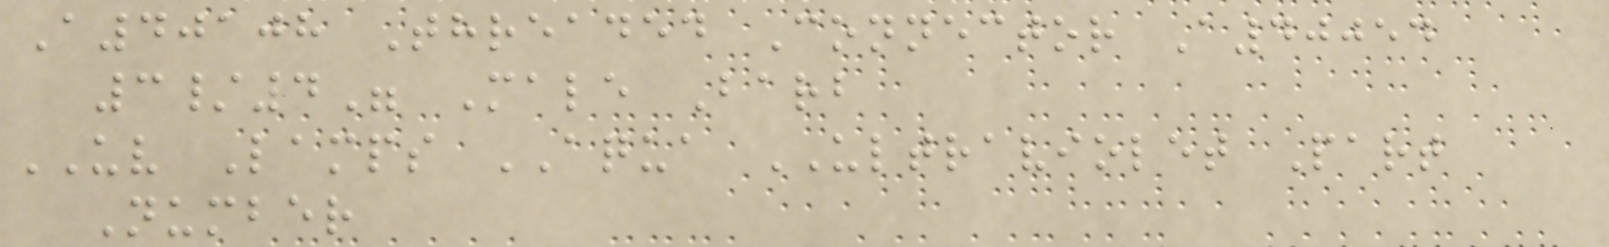A40108 Threaded Connector A40054
3/4" Male Barb
UV Lamps AQUA ULTRAVIOLET Part
Number
